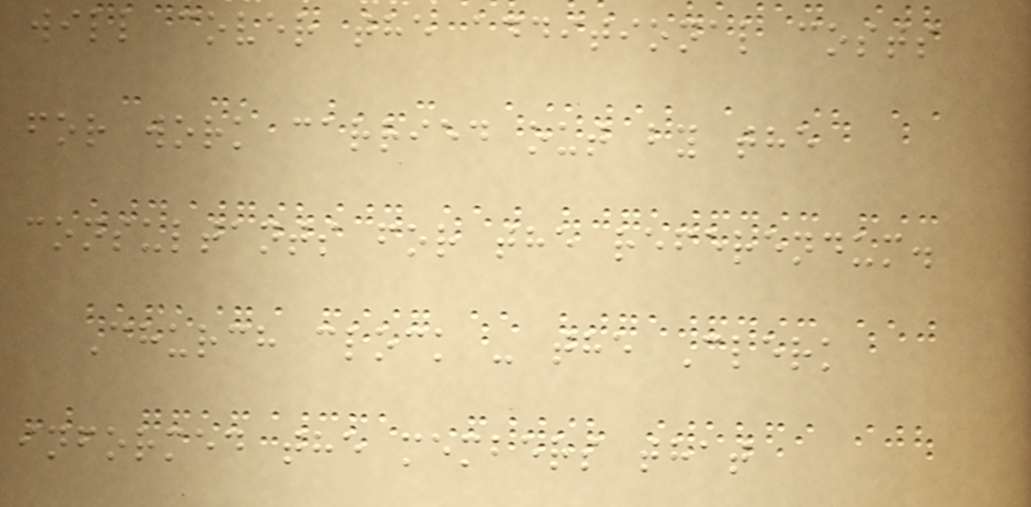will cover the additional costs
for work carried out by the
consultants for the referendum.
Church clock - the Clerk
informed the members that
